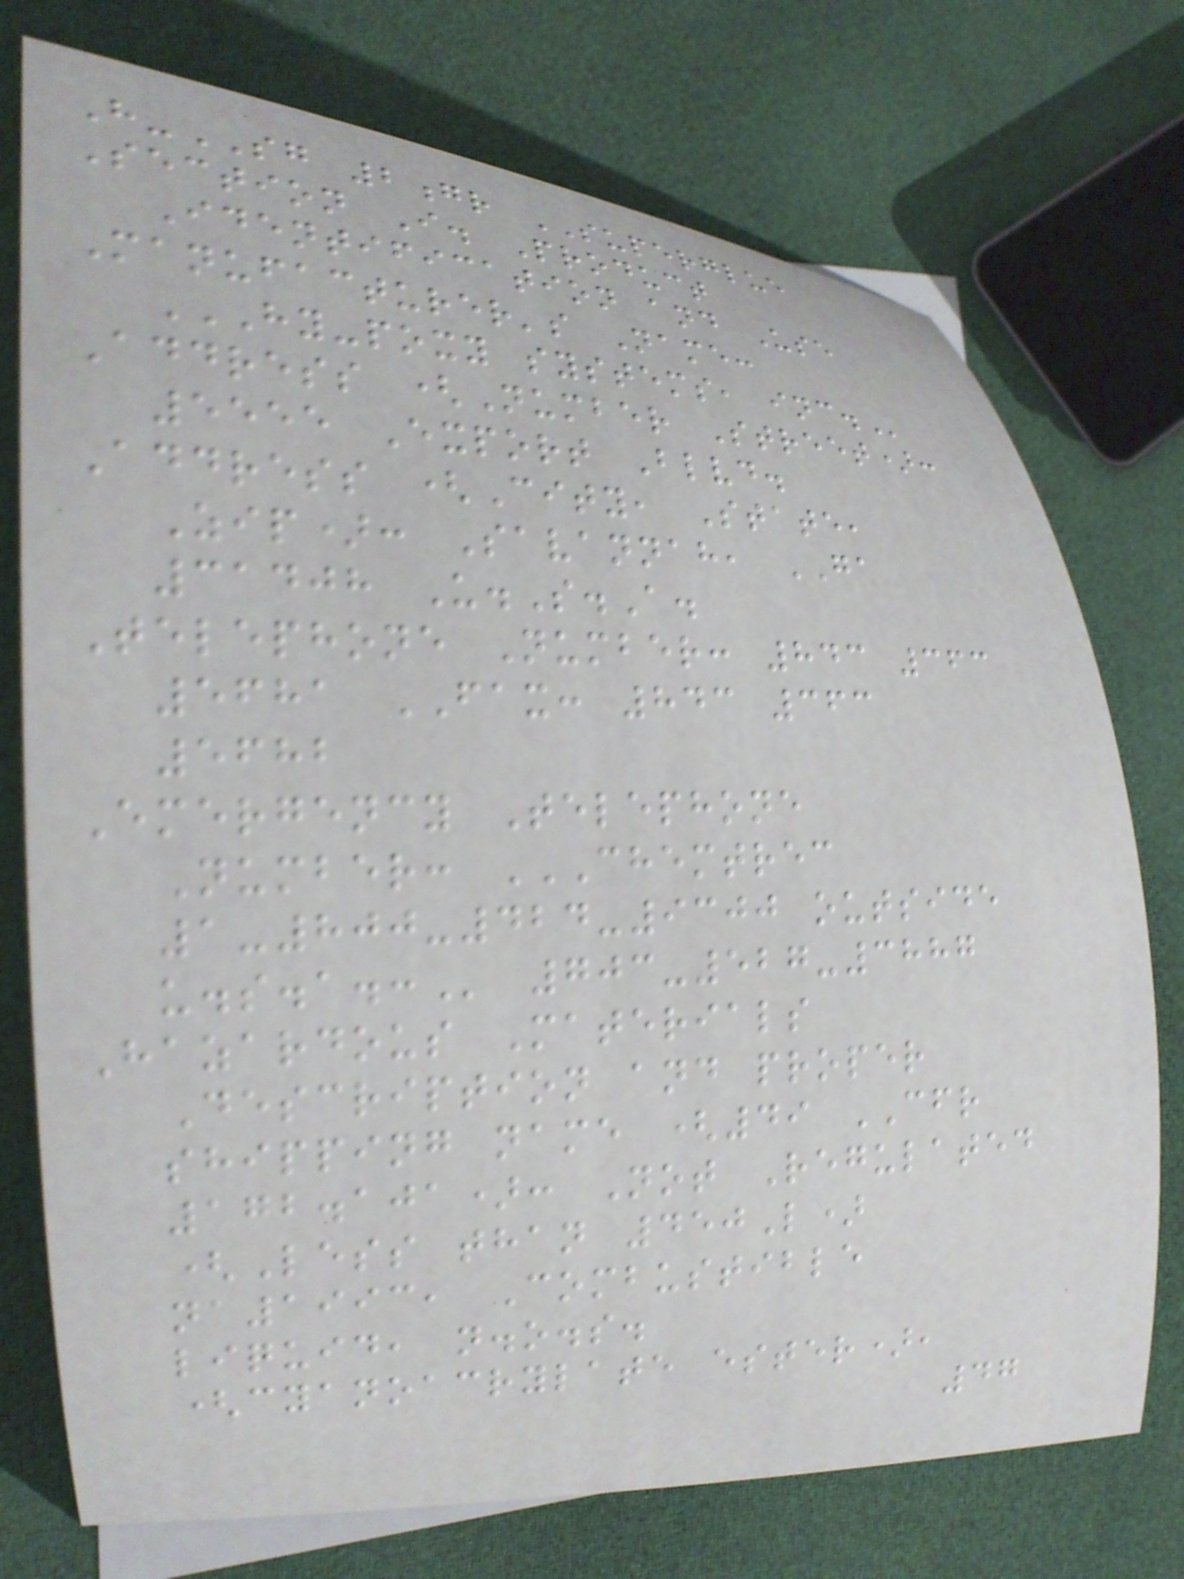H-SG 2gr SUPERGLUE
Section I. Product
Identification and Use
Manufacturer's Name:
HY-POXY SYSTEMS, INC.
Address (Number Street):
5555 Export Blvd.
Address (City, State,
Zip): Savannah, GA
31408 U.S.A.
Telephone Number: 843 363
5681 FAX: 843 363
5682
Emergency Telephone
Number: CHEMTREC
1-800-424-9300 OUTSIDE
U.S.A.: 703-527-3887
Hazardous Materials
Description and proper
shipping name (49 CFR
172.101): Not Regulated
(Less than 450L)
na1993, Combustible
liquid, n.o.s.
(cyanoacrylate ester),
47
